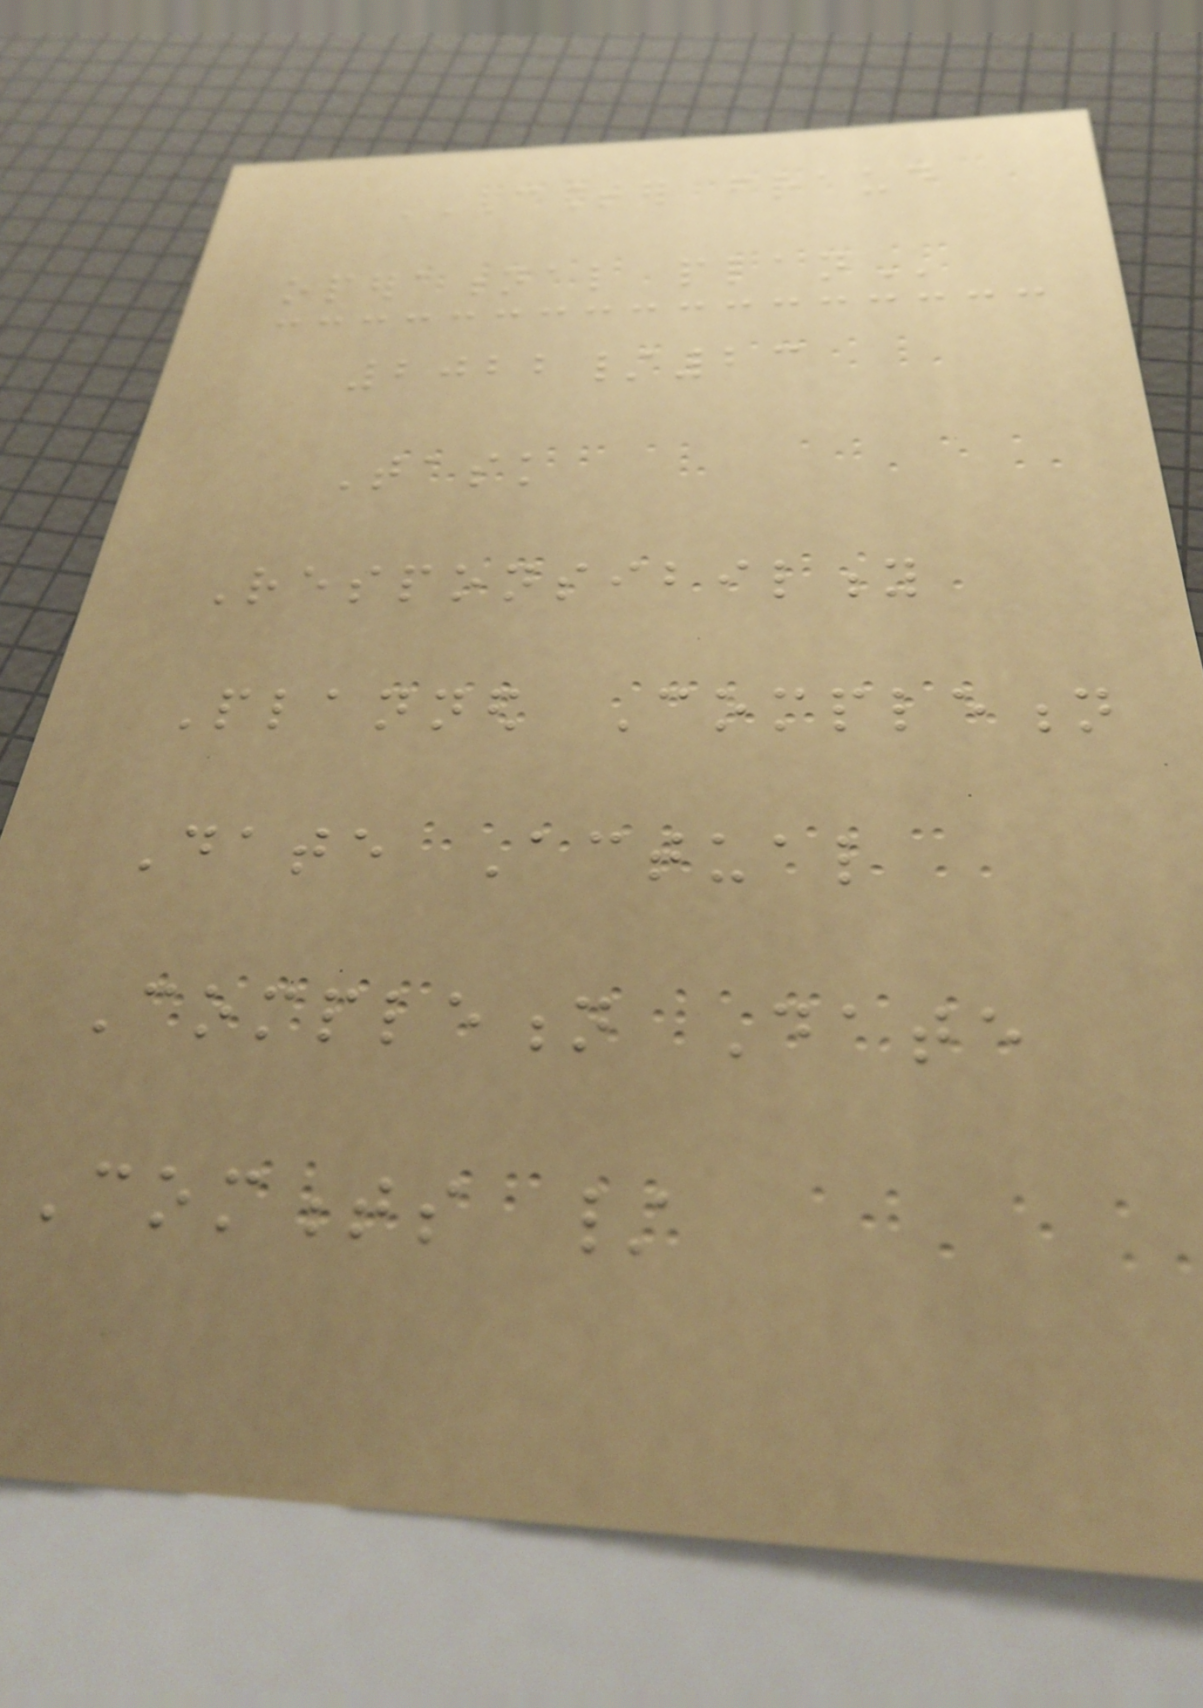COUNTER FRAUD
OPERATIONAL PLAN
2022/23
Task
Responsibility
Planned Completion
Date Actual
Completion Date
Comments /
